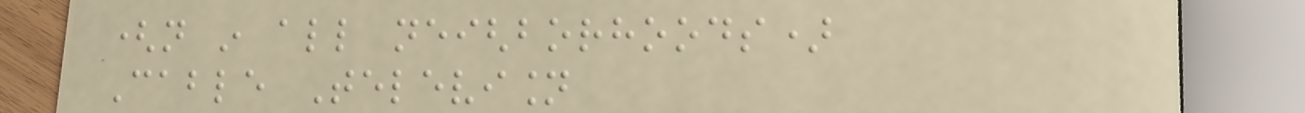(not in all neighborhoods)
Cable Television
